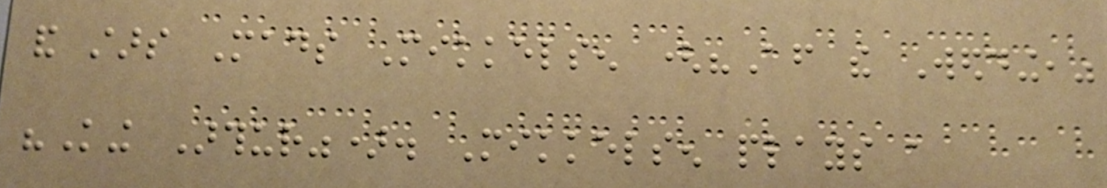and stars Mads Mikkelsen ("After the Wedding,"
"King Arthur"). Mikkelsen plays a
